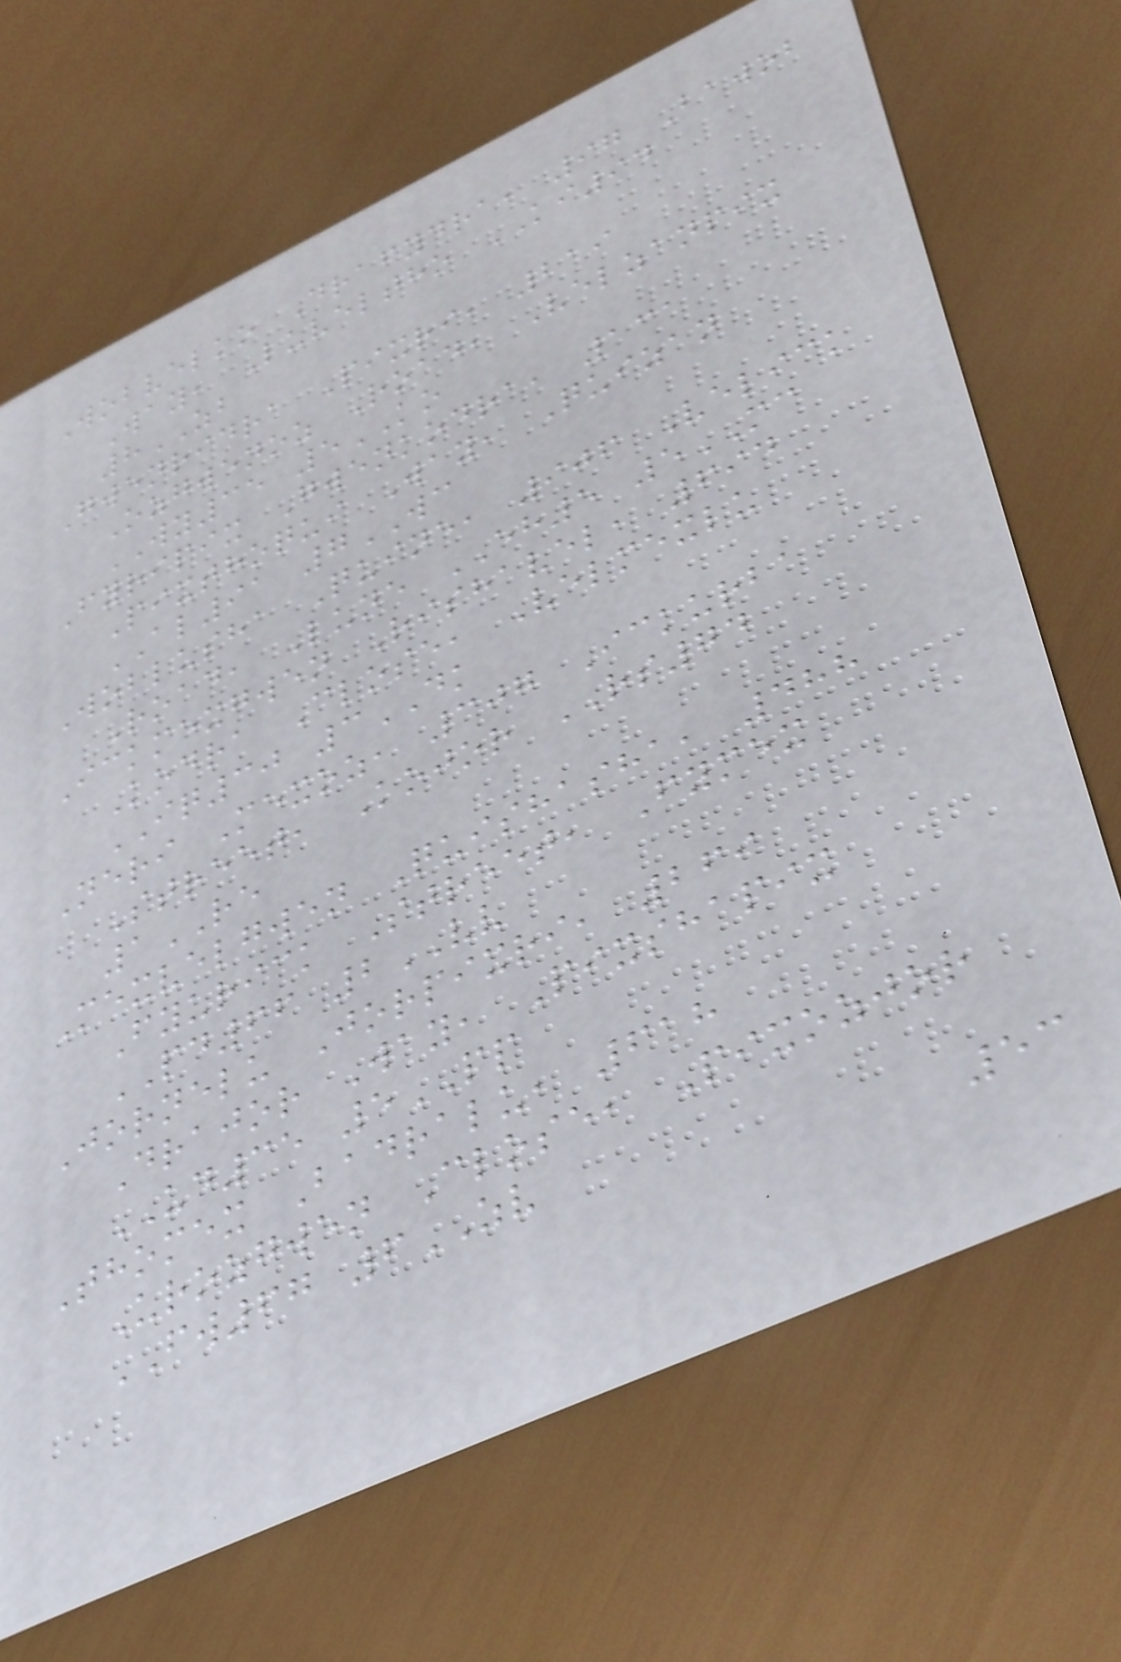Wobvelko Drafydra, 97 Bawob
Way, Luveltho KI94
8ZB
Gwenridra Pixri, 219
Ozgwenoz Road, Velzanpix
WY35 5KO
Fyripix Gwenkodra, 131
Pixthoqui Way, Quizan
AL91 7WC
Woblusha Quine, 906 Velick
Road, Lune EH5 5MC
Ickmexgwen Rishavel, 694
Kodra Close, Velmexlu
IQ30 3DK
Neri Mexoz, 307 Ickurba
Street, Kojor RS74
1RE
Mexvelgwen Quishasha, 488
Fyurick Street, Fymex
PD66 2VV
Jornelu Jorpixri, 269
Drajor Way, Pixshapix
UD35 5PP
Thomex Badralu, 618
Urozgwen Close, Pixozjor
FW67 6ZV
53
